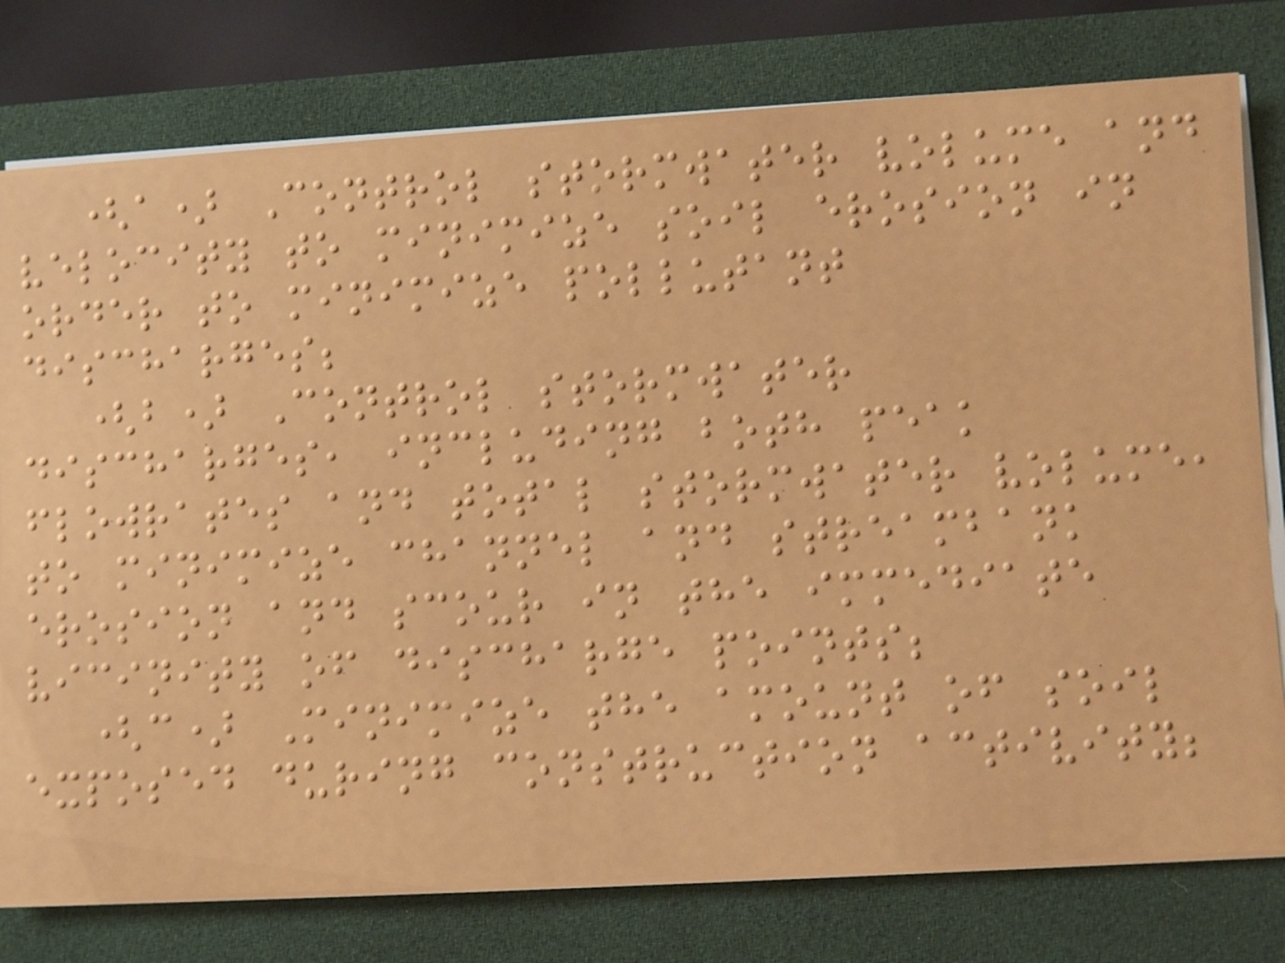(a) Control stormwater volume and
velocity to minimize soil erosion in
order to minimize pollutant
discharges;
(b) Control stormwater
discharges, including both peak
flowrates and total stormwater volume,
to minimize channel and streambank
erosion and scour in the immediate
vicinity of discharge points;
(c) Minimize the amount of soil
exposed during construction activity;
